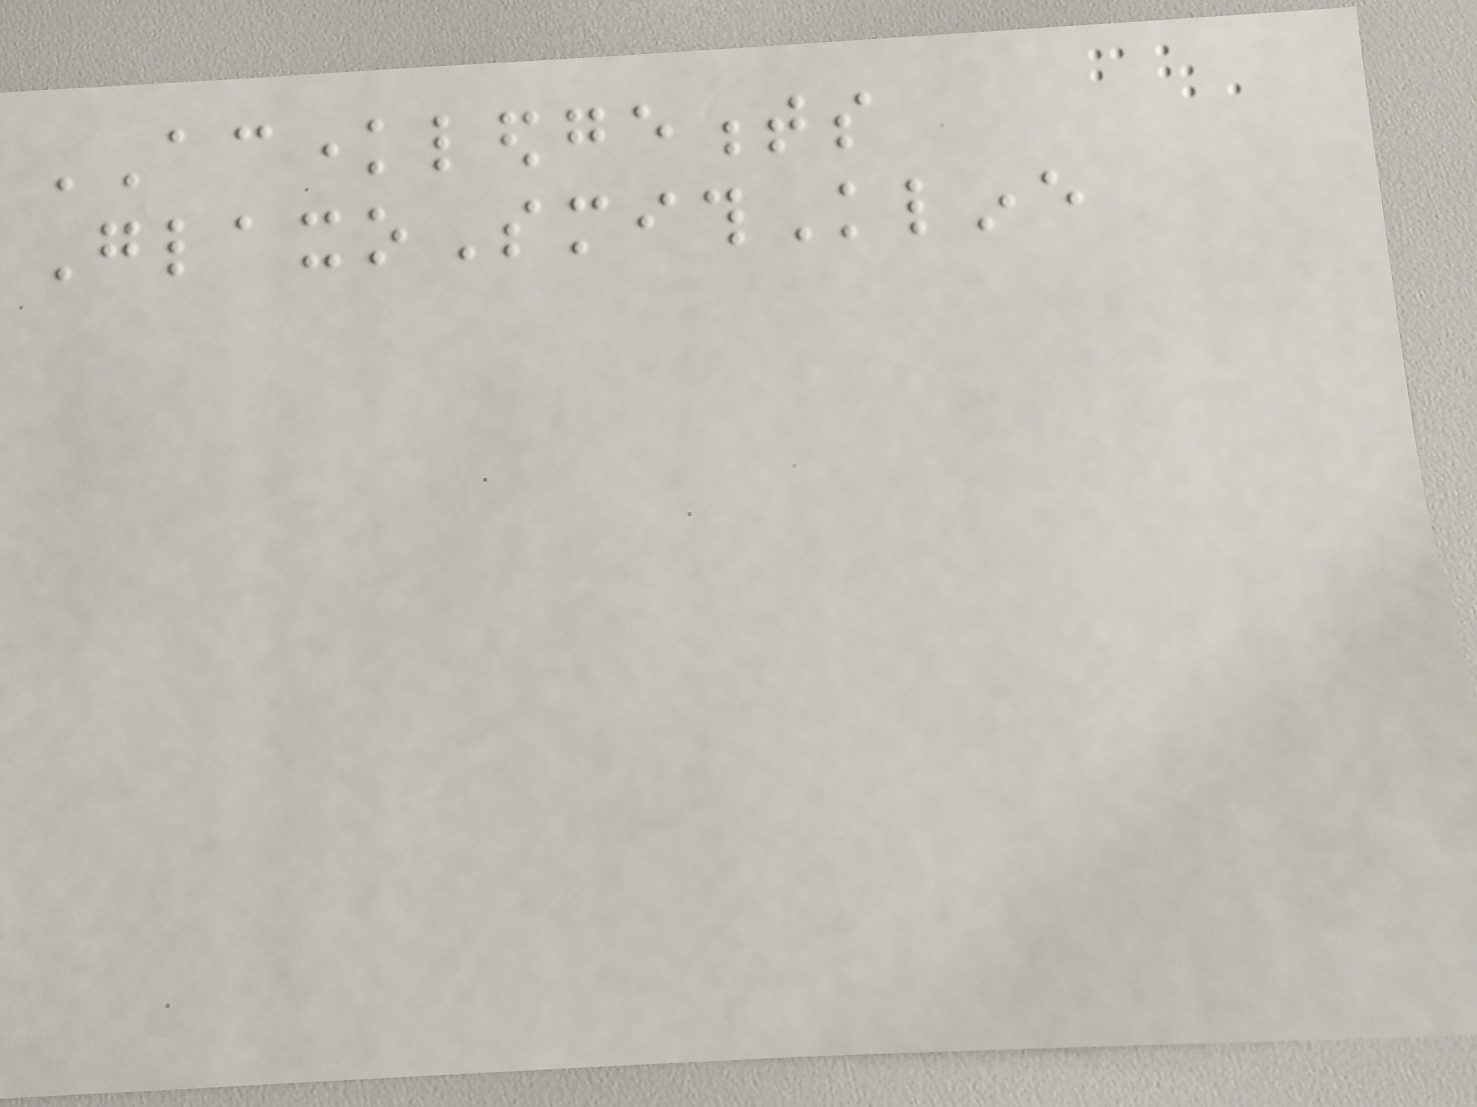ACKNOWLEDGEMENTS
GlaxoSmithKline
